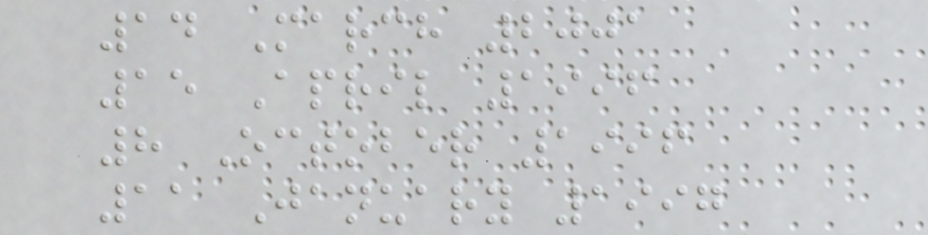14 March 2001
15 April 1996
8 October 1996
11 January 1997
